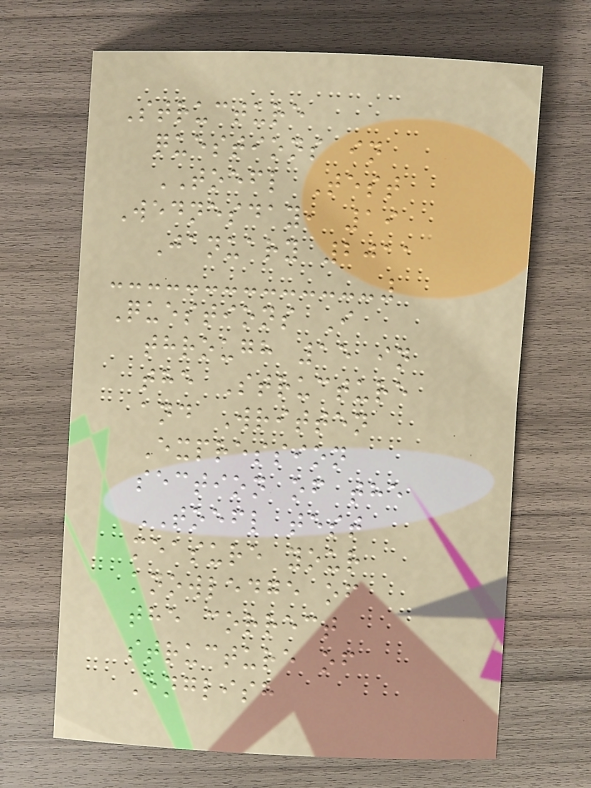Structure
questions in
TOEFL Test
Wednesday, 19
January 2011
Questions I
through 15 in
the Structure
and Written
Expression
section of the
TOEFL test
measure your
knowledge of
the correct
structure of
English
